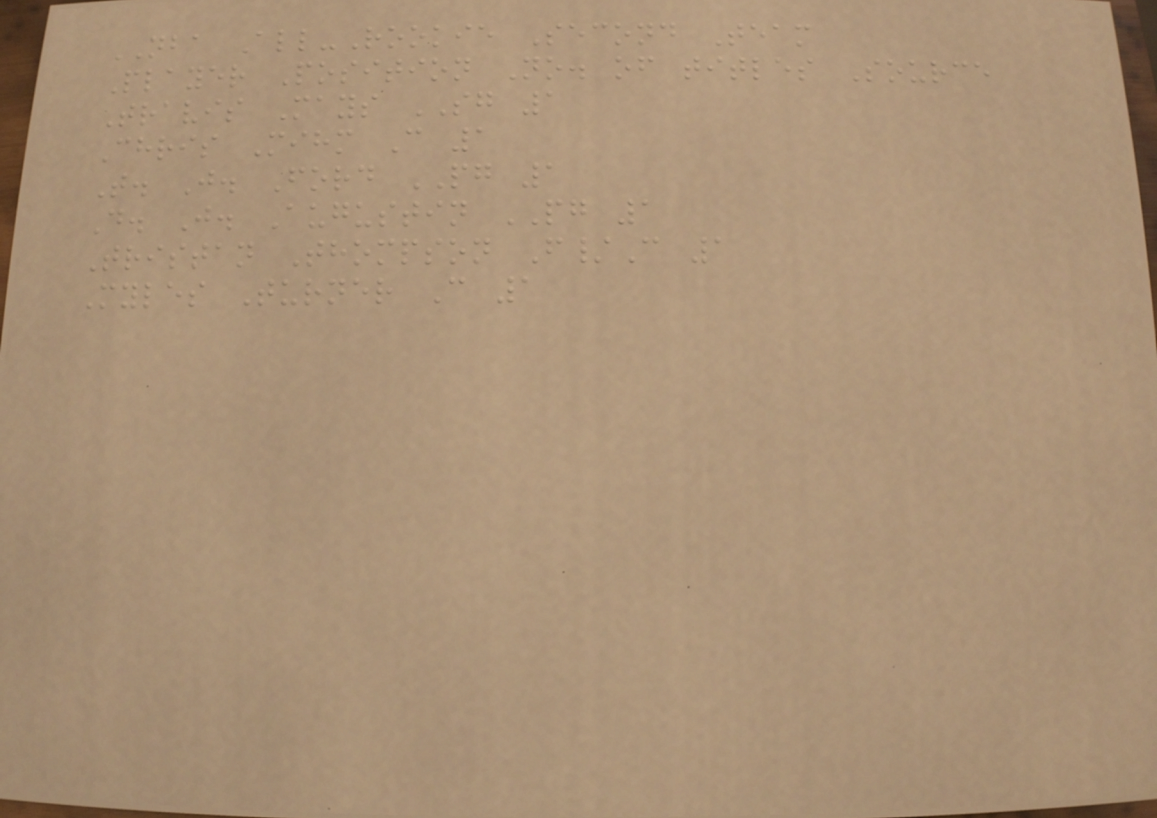NBA All-Rookie Second Team
Player Position No. of titles Source
Travis Mays SG 1
Chris Mihm C 1
T. J. Ford PG 1
D. J. Augustin PG 1
Tristan Thompson F/C 1
Myles Turner C 1
